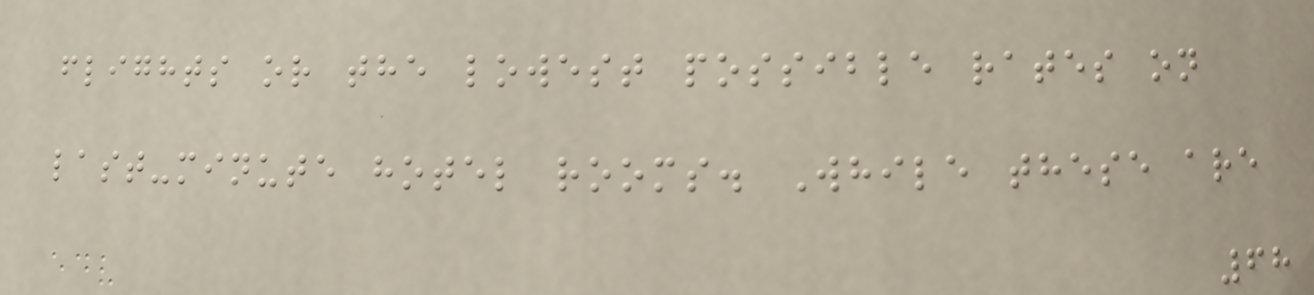flights or the lowest possible rates on
last-minute hotel rooms. While these are
68
